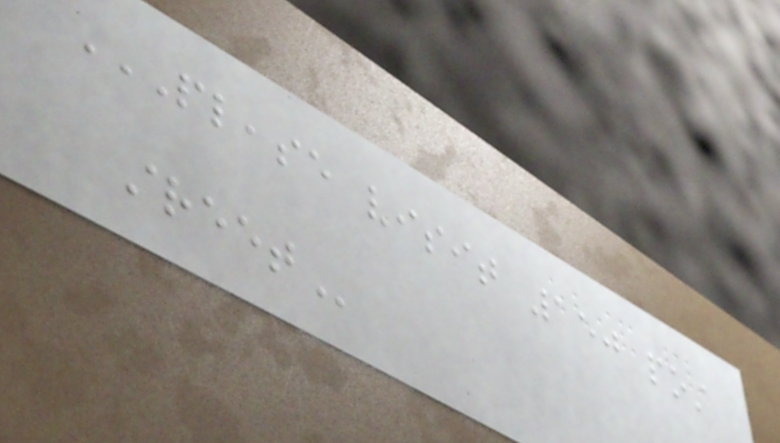PLEASE VISIT 150 POST
STREET
